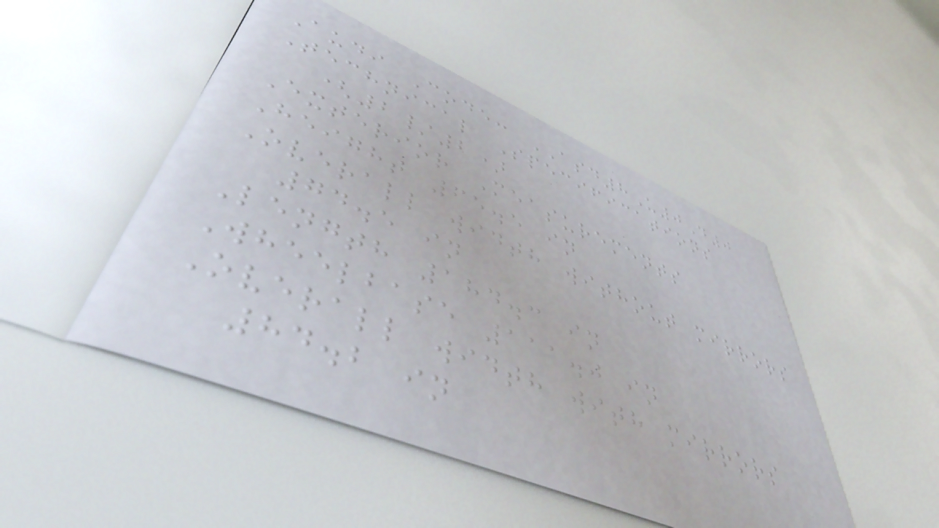Audi Code: ASD8U0D0
Technical Specifications
(2/2)
Exterior Measurements
Height 65.5 in
Overall width without mirrors
74.5 in
Length 184.3 in
Wheelbase 111.0 in
Overall width with mirrors
84.2 in
